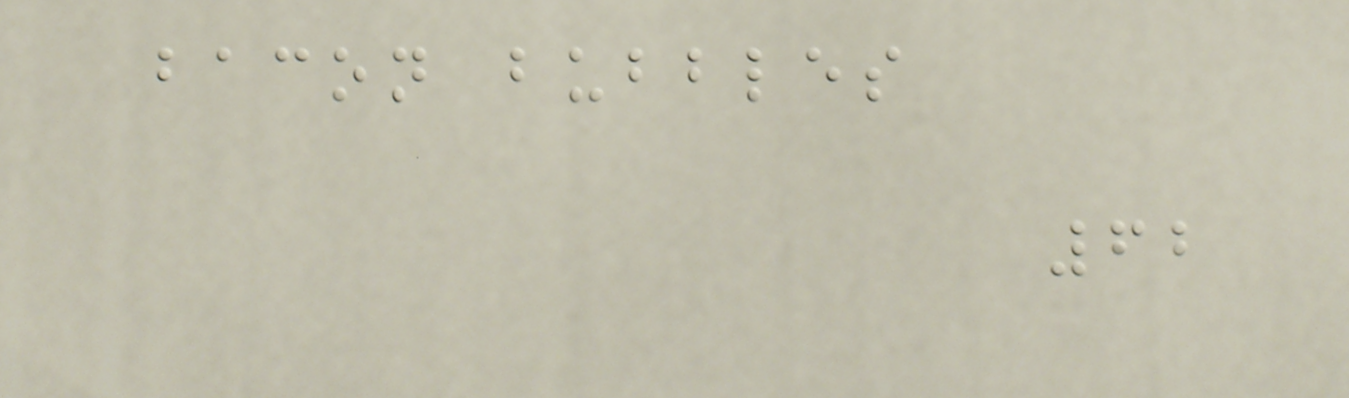bacon bubbles
62
